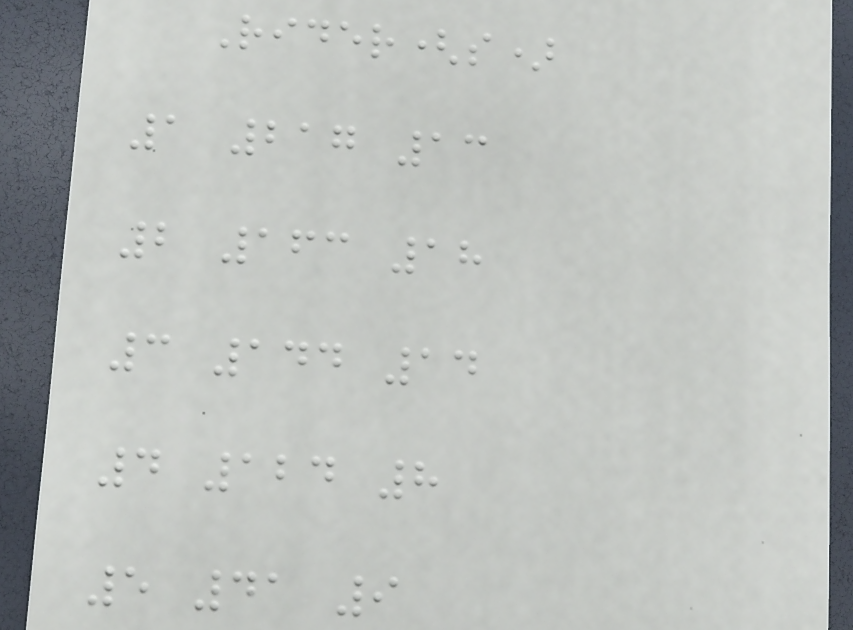Rider(s)
1 217 13
2 163 18
3 144 14
4 124 8
5 41 9
